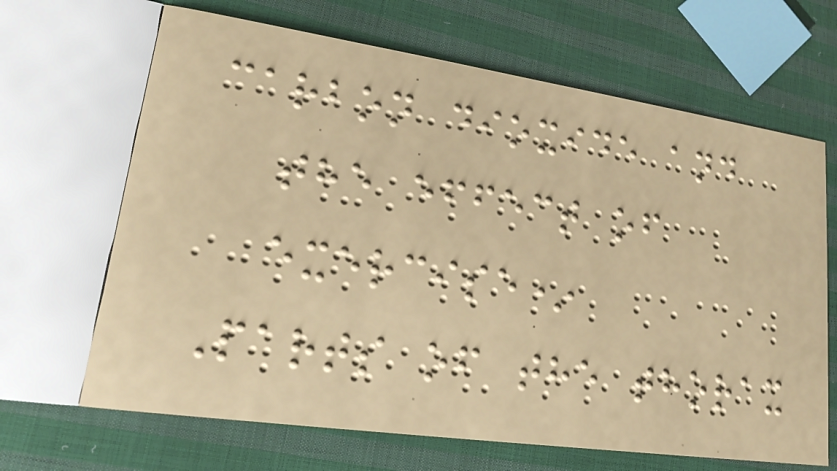carbon dioxide and
the effect of
exercise*
Parts of the thorax
